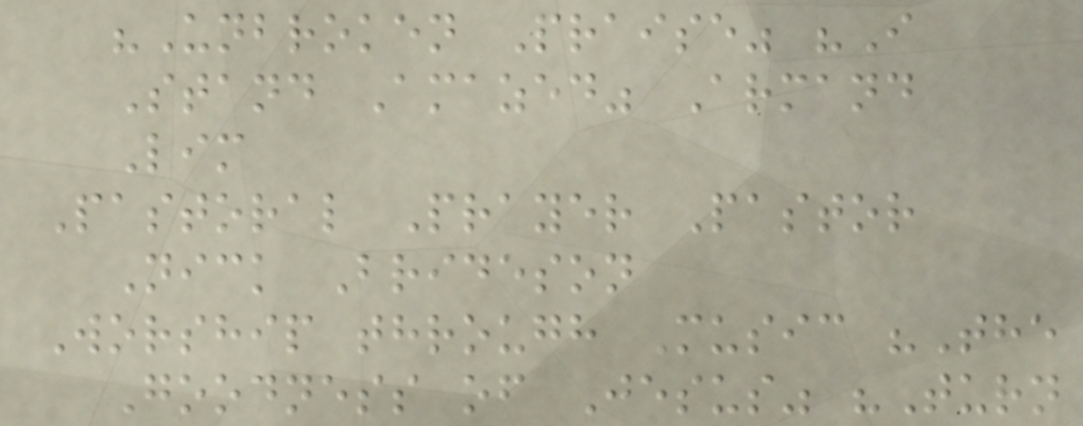"Unbroken Praise" "I
Stand Amazed" Armand
Lim
Pastoral Prayer Pastor
Nick Brideson
Worship through Music "The
Goodness of Jesus" "Turn
